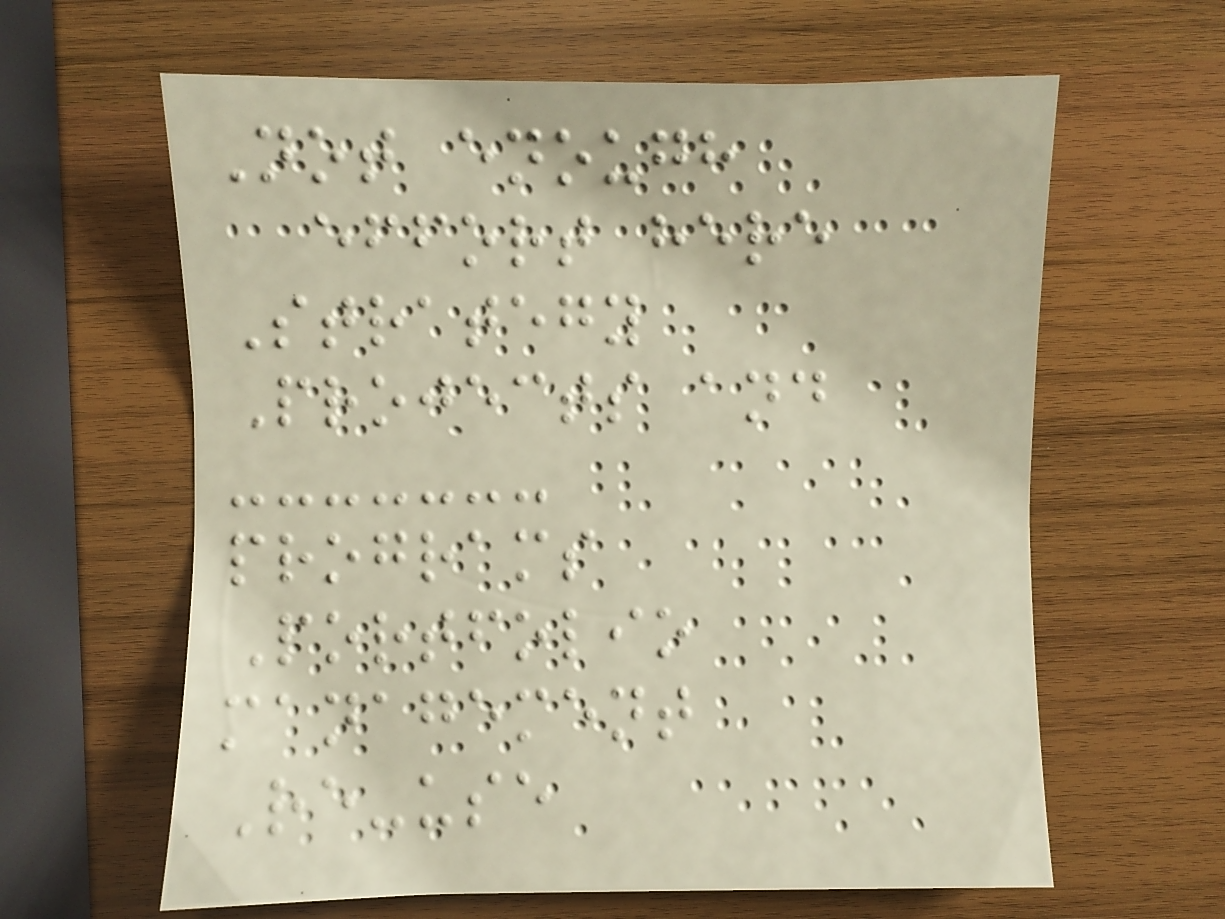Not enough
effort here
Strategy
Projects and
programs
Portfolio
management
Re-use
